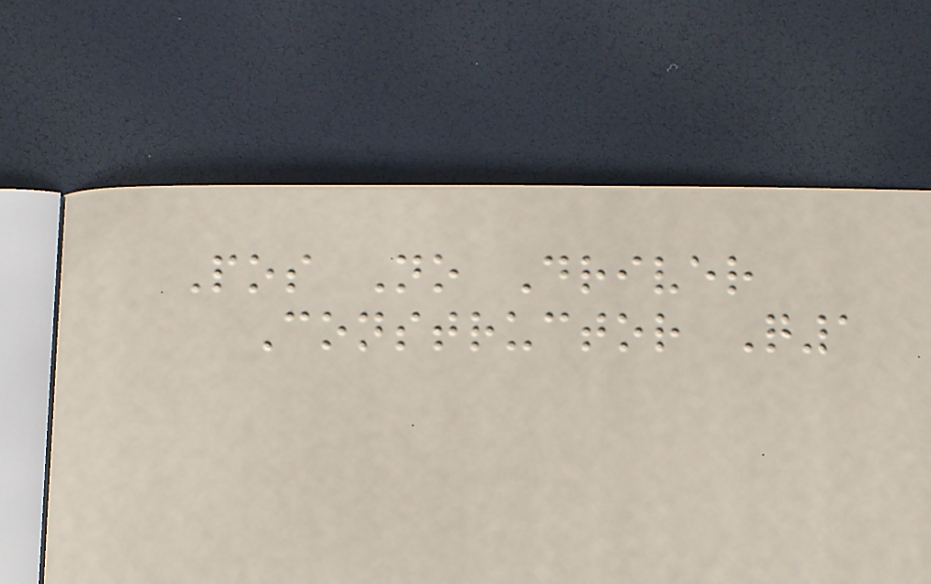Pos No Driver
Constructor Q1
